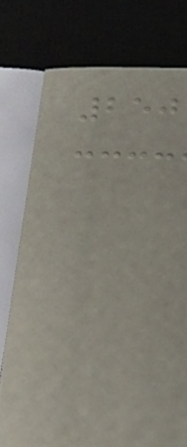250
